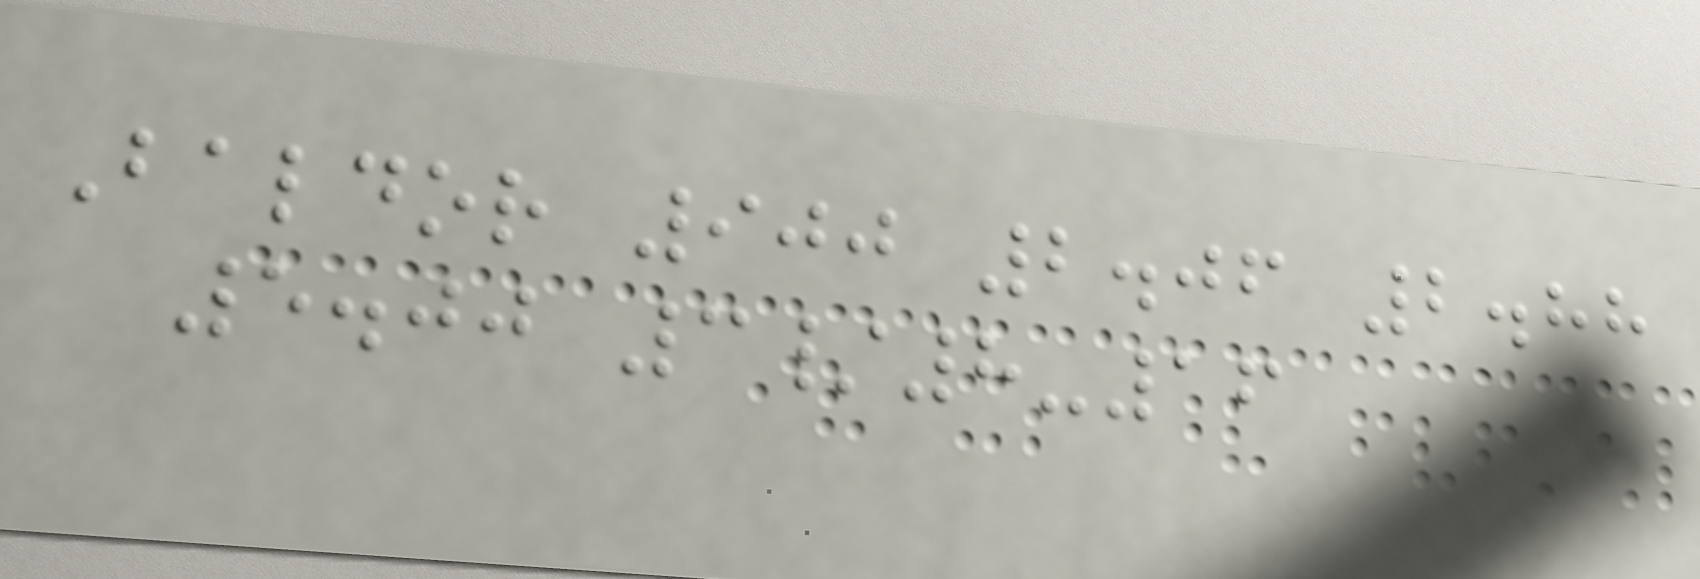Baldor 900 2.06 2.88
5.00 3/8-16
